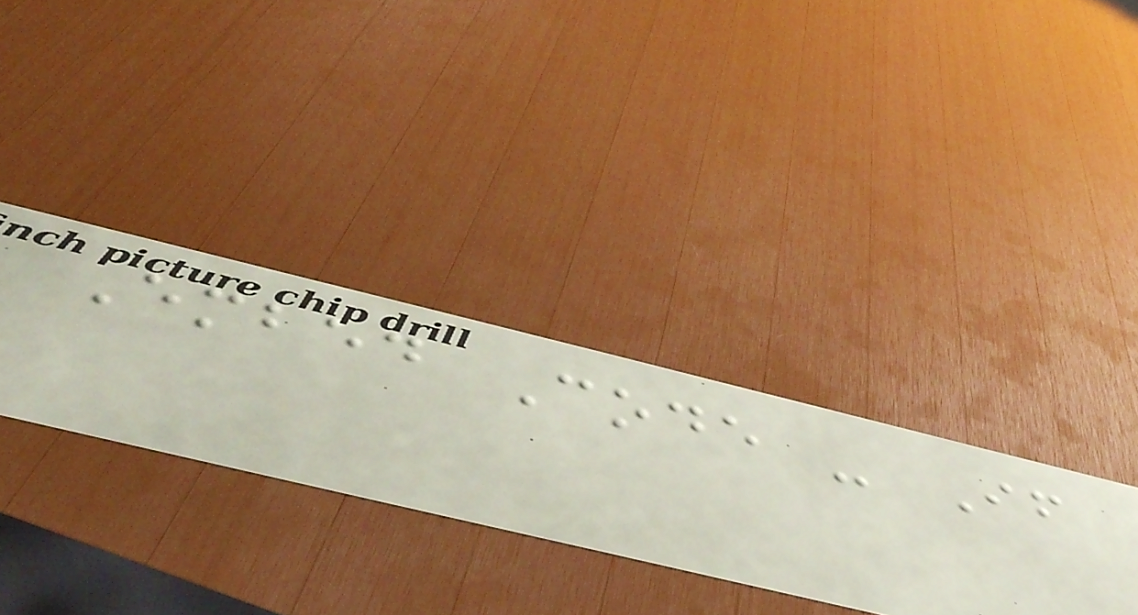Embed Code - If
